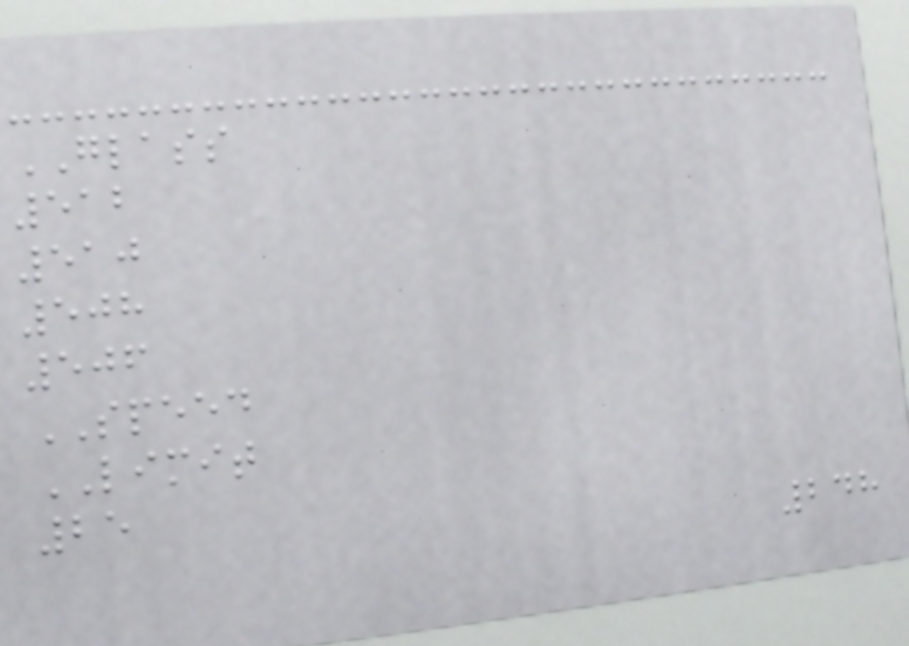GLASS
512
510
508
506
SPEED
LIMIT
25
248
